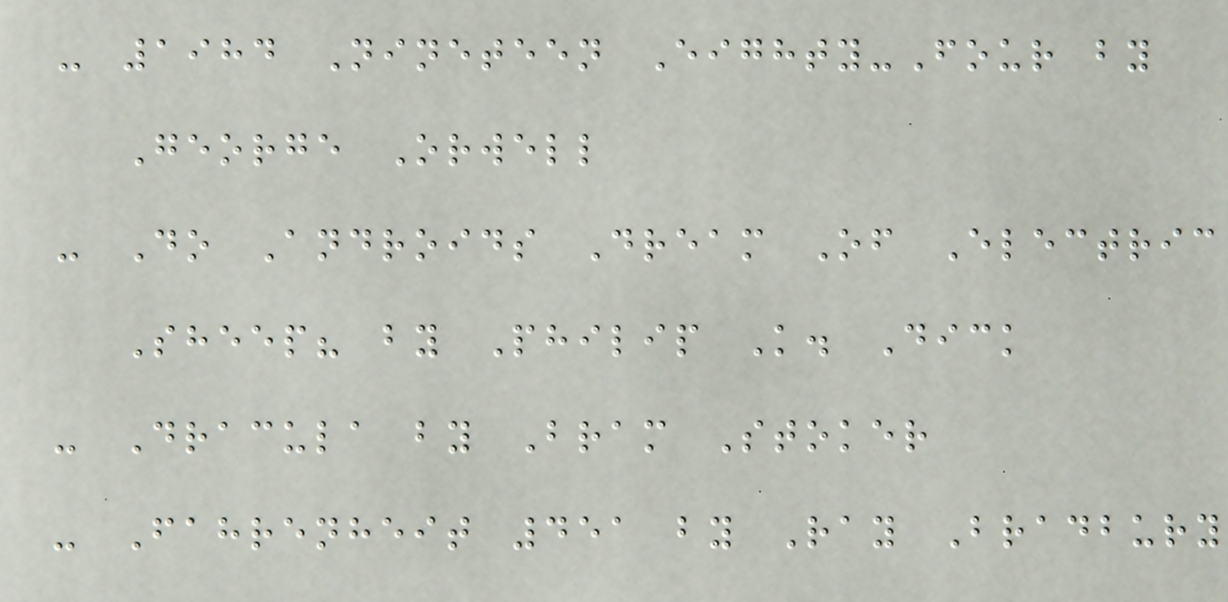- 1984 Nineteen Eighty-Four by
George Orwell
- Do Androids Dream Of Electric
Sheep? by Philip K. Dick
- Dracula by Bram Stoker
- Fahrenheit 451 by Ray Bradbury
